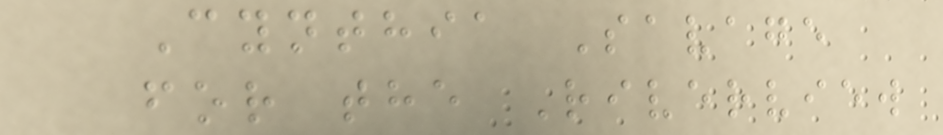Cynthia Savage
for the Riverview
